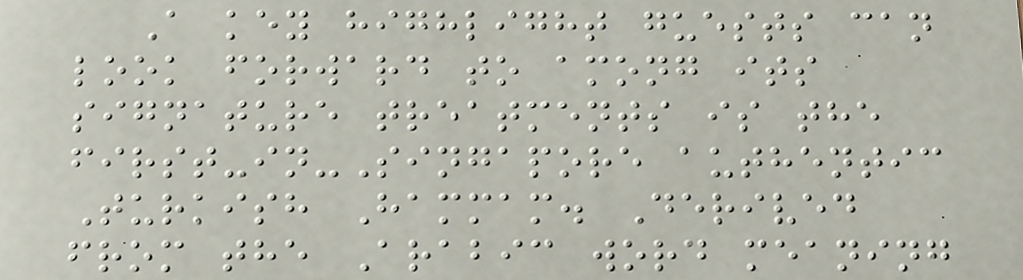A key highlight guests can
look forward to among its
signature treatments is the
first-in-Singapore authentic
Turkish Hammam. Derived
from the Arabic word meaning
